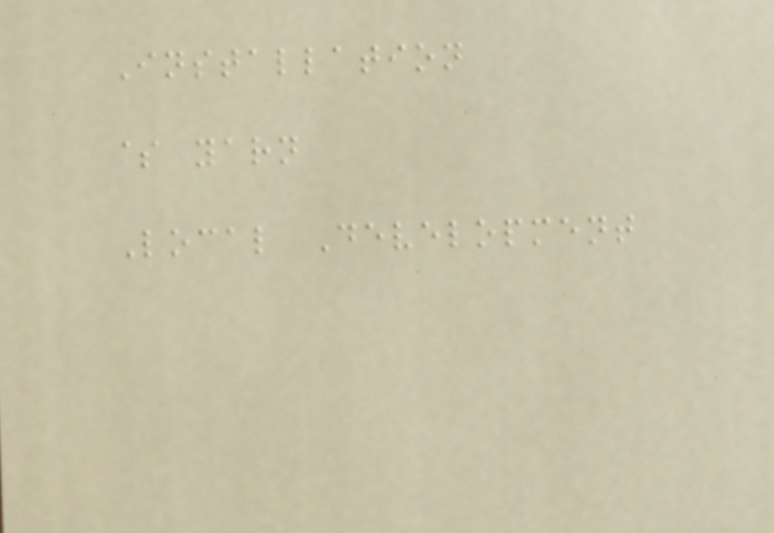Installation
$ yarn
Local Development
